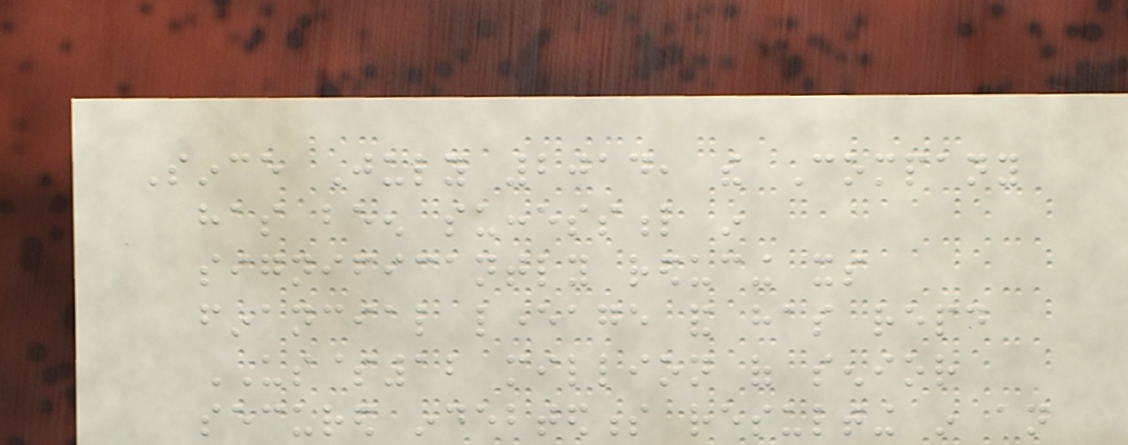Since July 2014, the Company
has been successful in
significantly reducing its
financial leverage and has repaid
US$12 million of senior
secured indebtedness resulting in an
